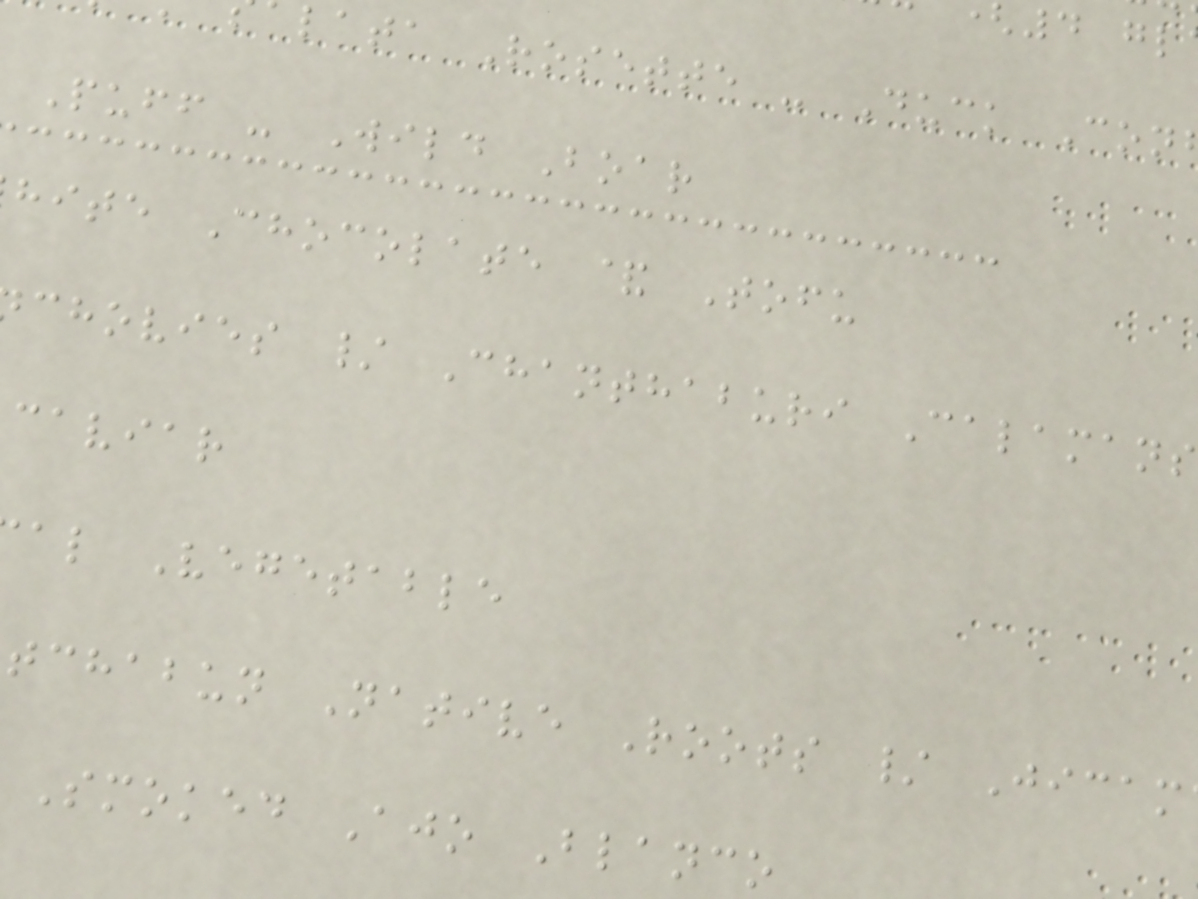lata Rosette - Duck Con
Puff - Wild Boar
hite Chocolate & Tofu
chovies / Chanthaburi Calamans
caviar
al Vegetable
tchabun Native Roots / Jicam
Smoked Ajo Blanco
